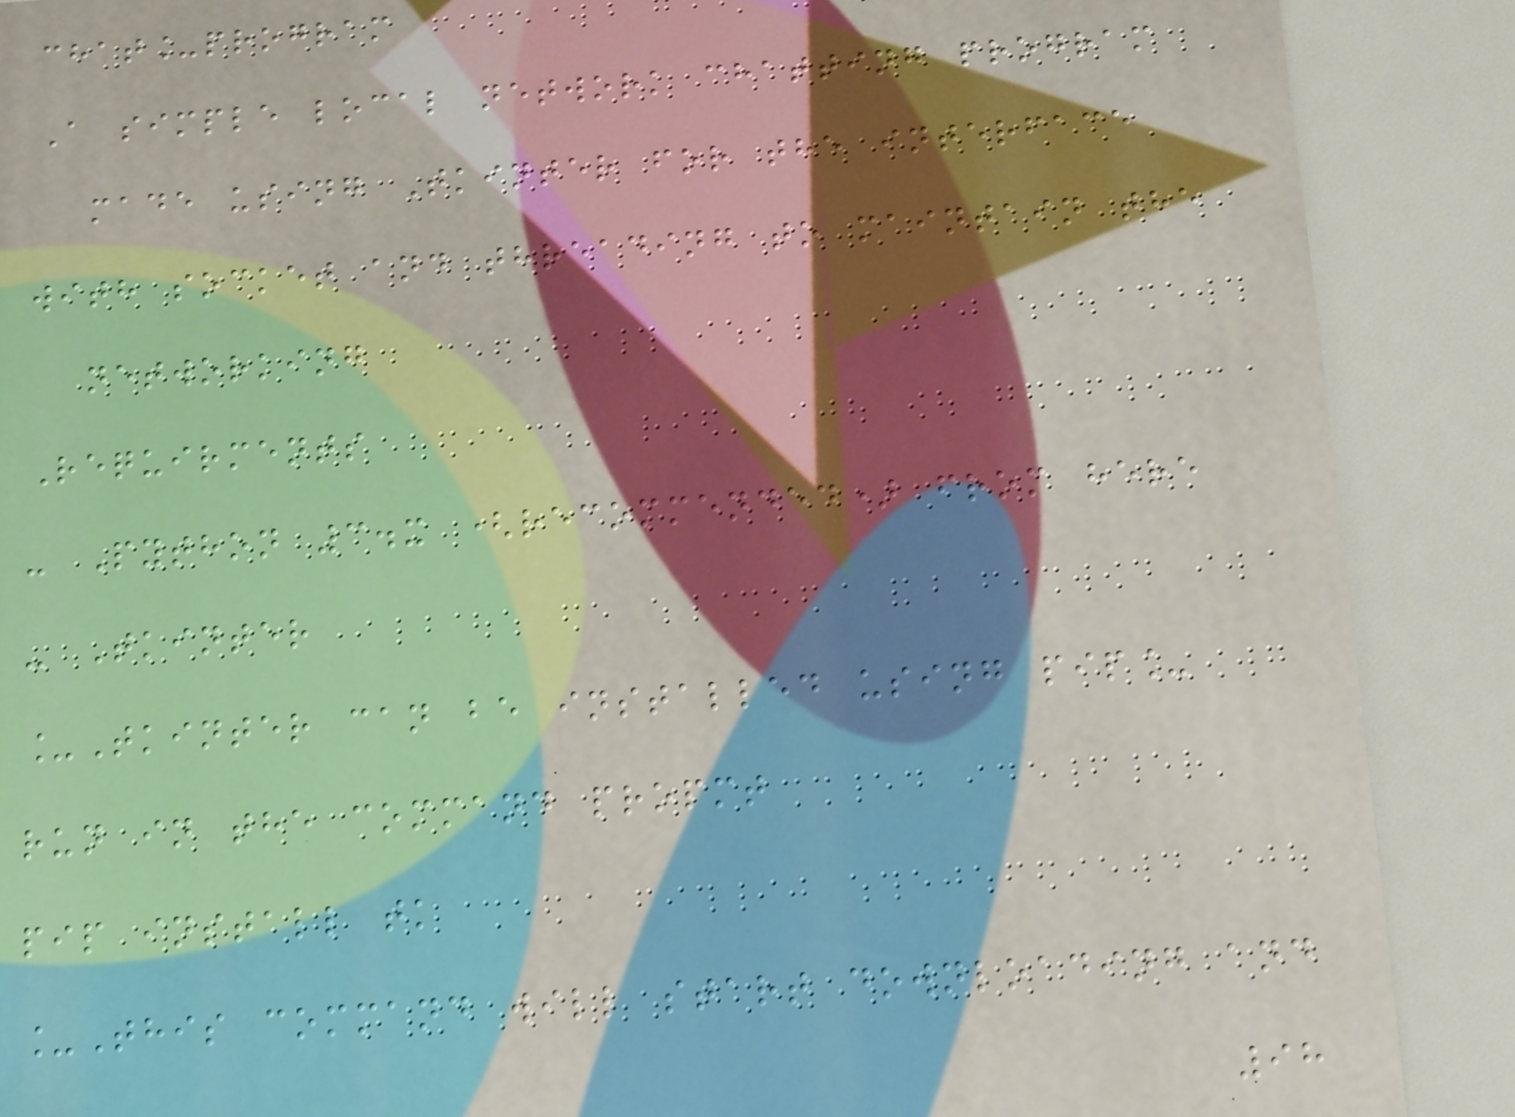chat_program
A simple local network chatting program
made using Tkinter for the interface
with socket and threading to maintain the
networking
Requirments
- Python 3.x (recommended) from here
- Tkinter
_Tkinter can be installed using pip_
run in the command propmt
pip install tk
_This command will start downloading and
98
